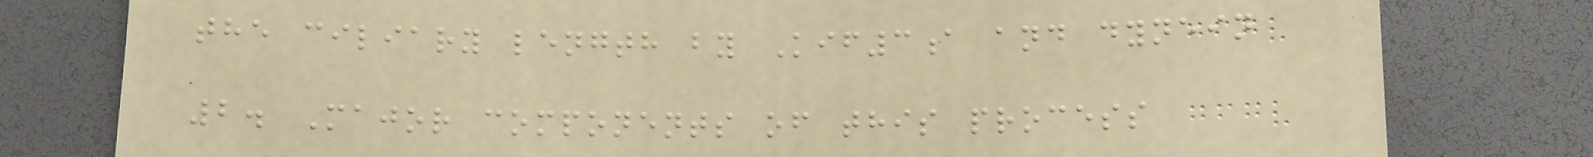the ciliary length by Kif3a and dynein
2. Major components of this process
